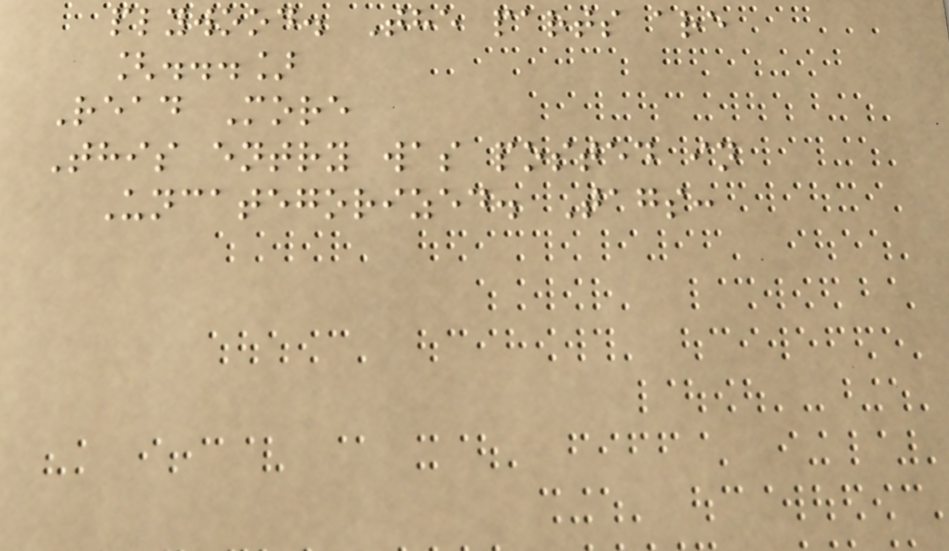plywood. The parts are
[...]
Read More
This entry was posted in
Uncategorized. Tags:
